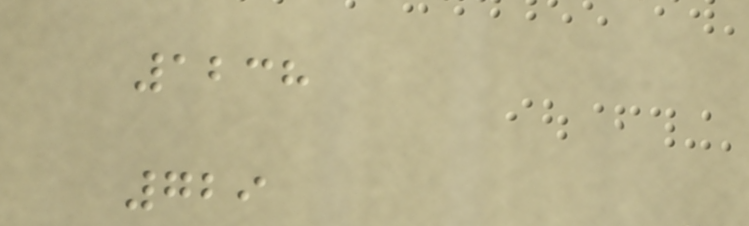1238
729
